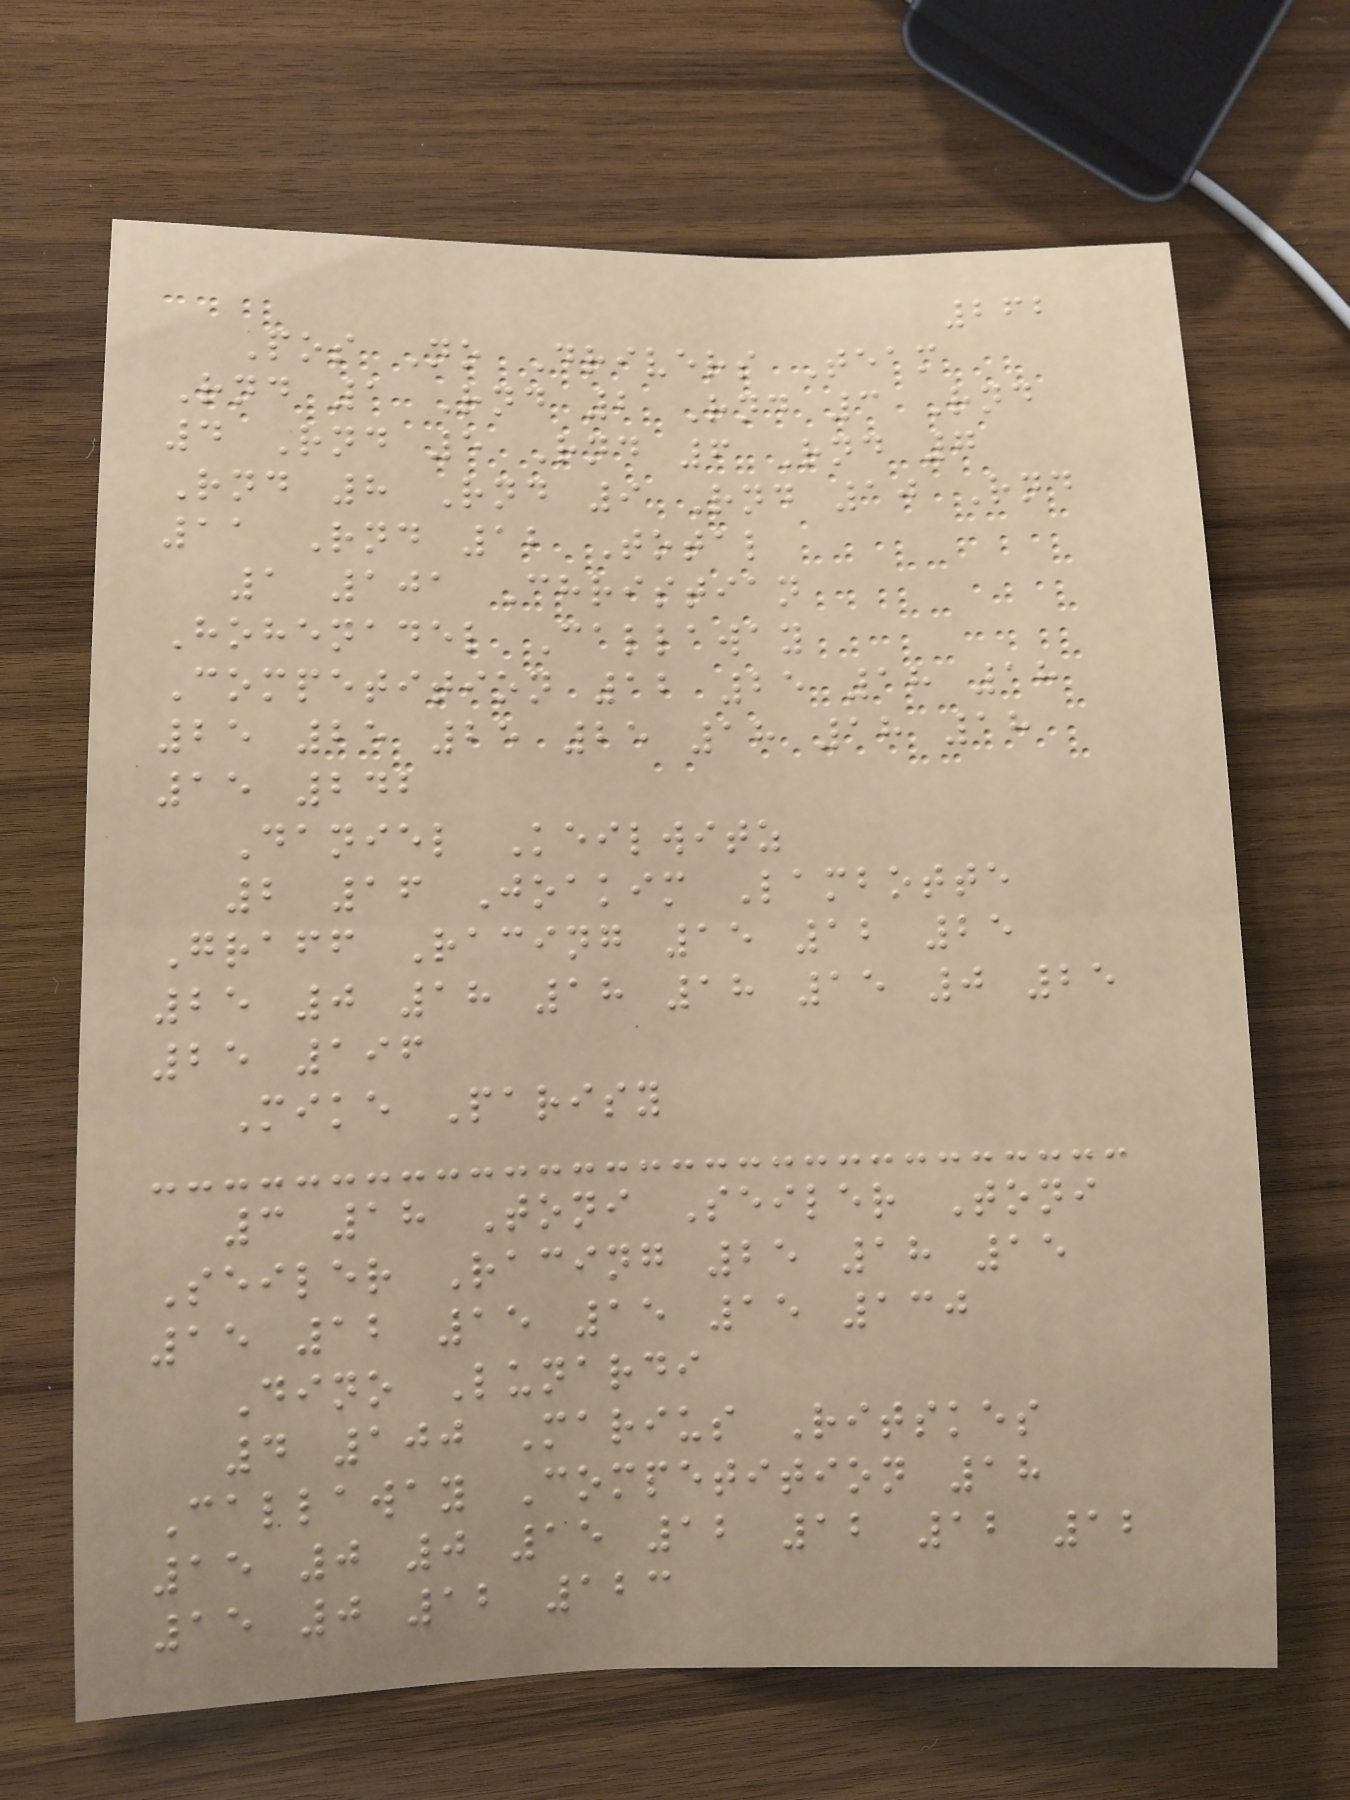262
Pos No Drivers Team
Rnd 1 Rnd 2 Rnd 3 Rnd
4 Rnd 5 Rnd 6 Rnd 7
Rnd 8 Rnd 9 Rnd 10 Rnd
11 Rnd 12 Total
1 101 Christian
Hohenadel Callaway
Competition 12 25 18 18
25 25 25 25 18 18 18
15 242
Daniel Keilwitz
2 16 Joakim Lambotte
Graff Racing 15 12 25
25 0 18 18 18 15 0 25
25 196
Mike Parisy
3 18 Toni Seiler Toni
Seiler Racing 25 18 15
15 12 15 15 15 130
Dino Lunardi
4 100 Marius Ritskes
Callaway Competition 18
15 0 0 15 12 12 12 12
15 0 12 123
